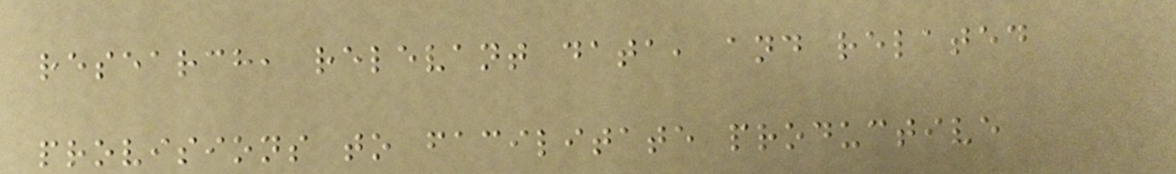research, relevant data, and related
provisions to facilitate productive
